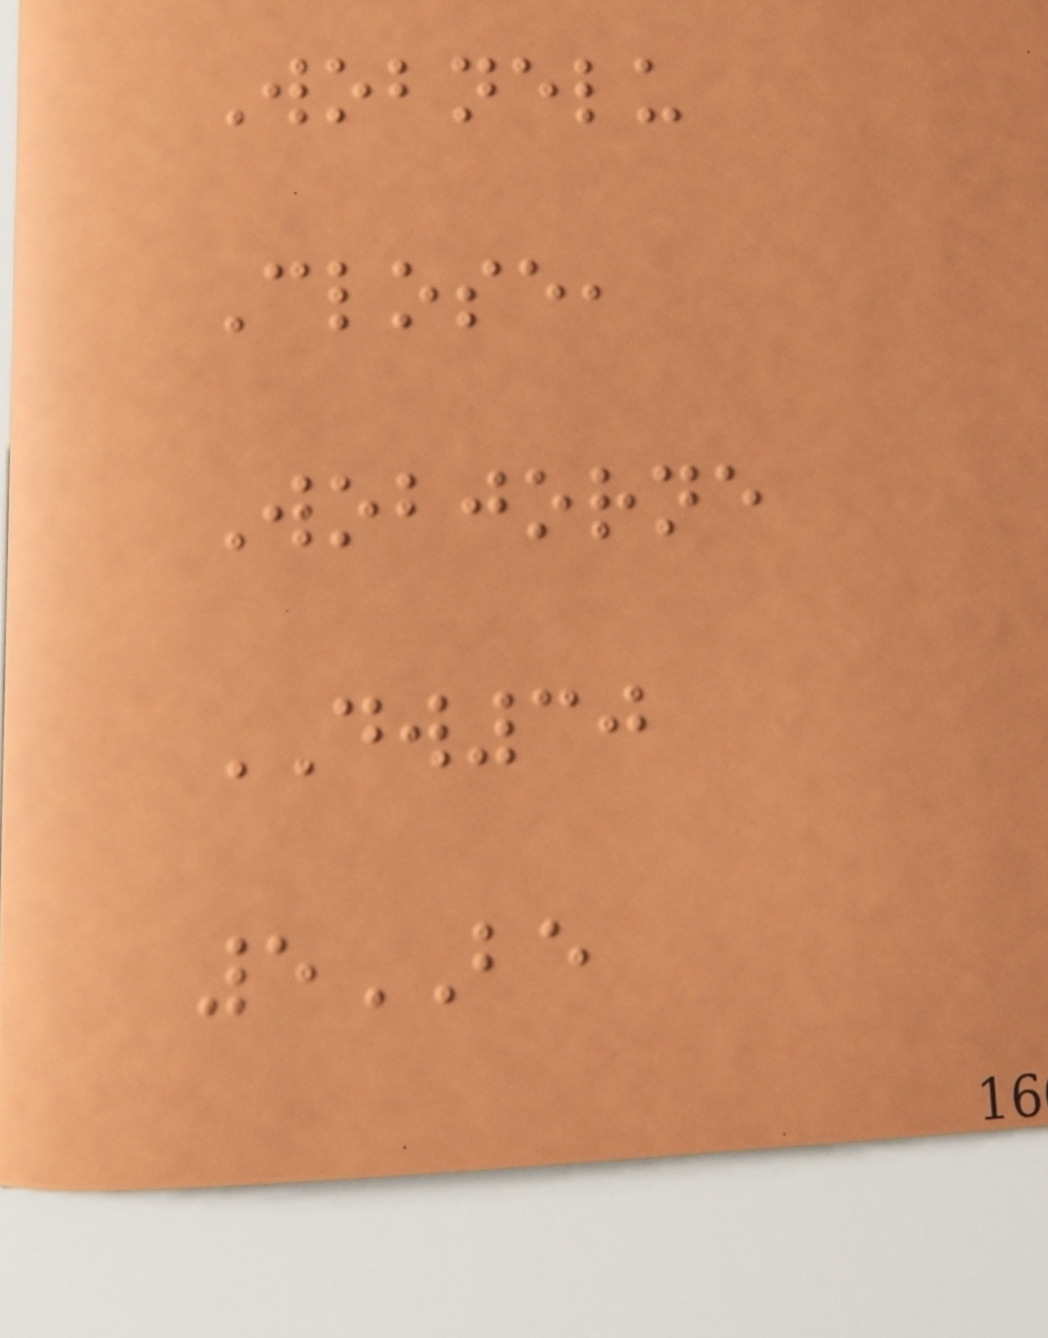Wobnelu
Close,
Wobjorne
DW30
5BE
